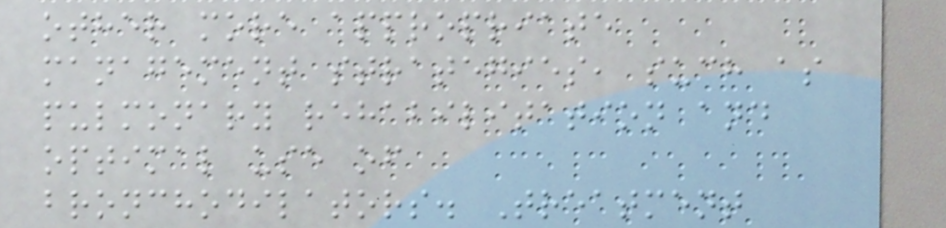other more appropriate
management strategies, such as
pulmonary rehabilitation and
optimal use of
bronchodilators. Treatment
